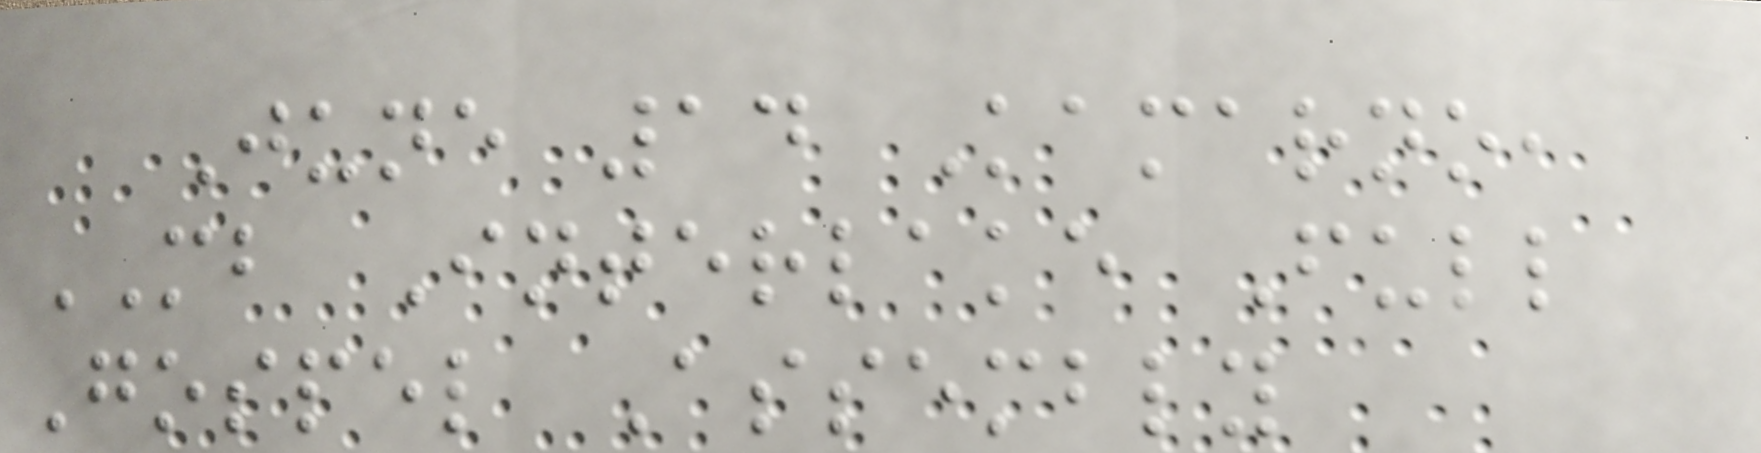June 14 Kamarno,
MB Interlake Full
Gospel Assembly
